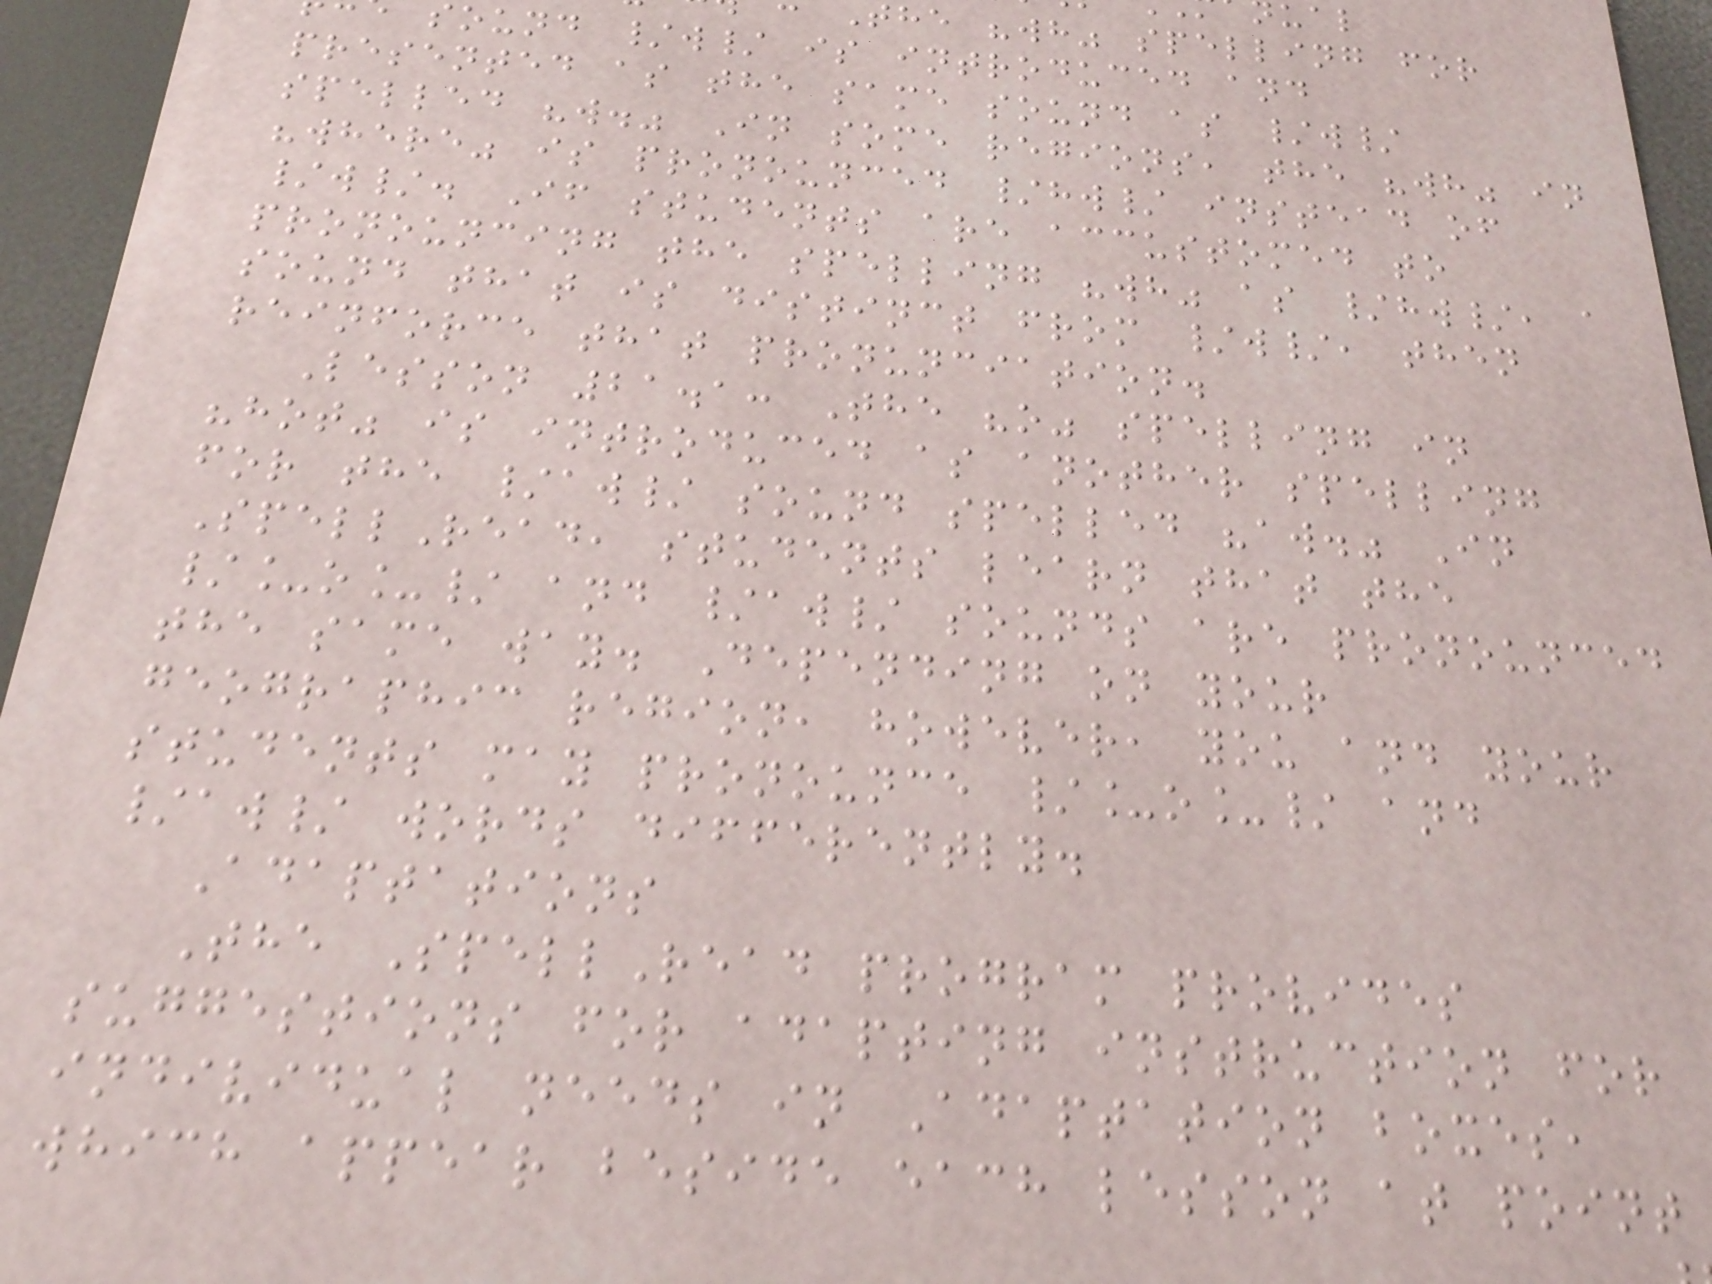the "wh" spelling for
sound /w/ is introduced and
presented as the same sound as /w/
spelled "w." In some regions, the "wh" in
"where" is pronounced /hw/ instead of
/w/. If students are accustomed to
pronouncing the spelling "wh" as /hw/, a
sound that is distinct from /w/, then
reinforce that pronunciation.
Lesson 21.1: The "o" spelling in
"hot" is introduced as another spelling
for the /aw/ sound spelled "aw." In
SpellRead, students learn that the
/_o_/ and /aw/ sounds are pronounced
the same way. Depending on your
geographic region, however, you and your
students may pronounce /_o_/ and
/aw/ words differently.
Adaptations
The SpellRead program provides
suggestions for adapting instruction for
individual needs in Adaptation boxes,
which appear beside each lesson at point
